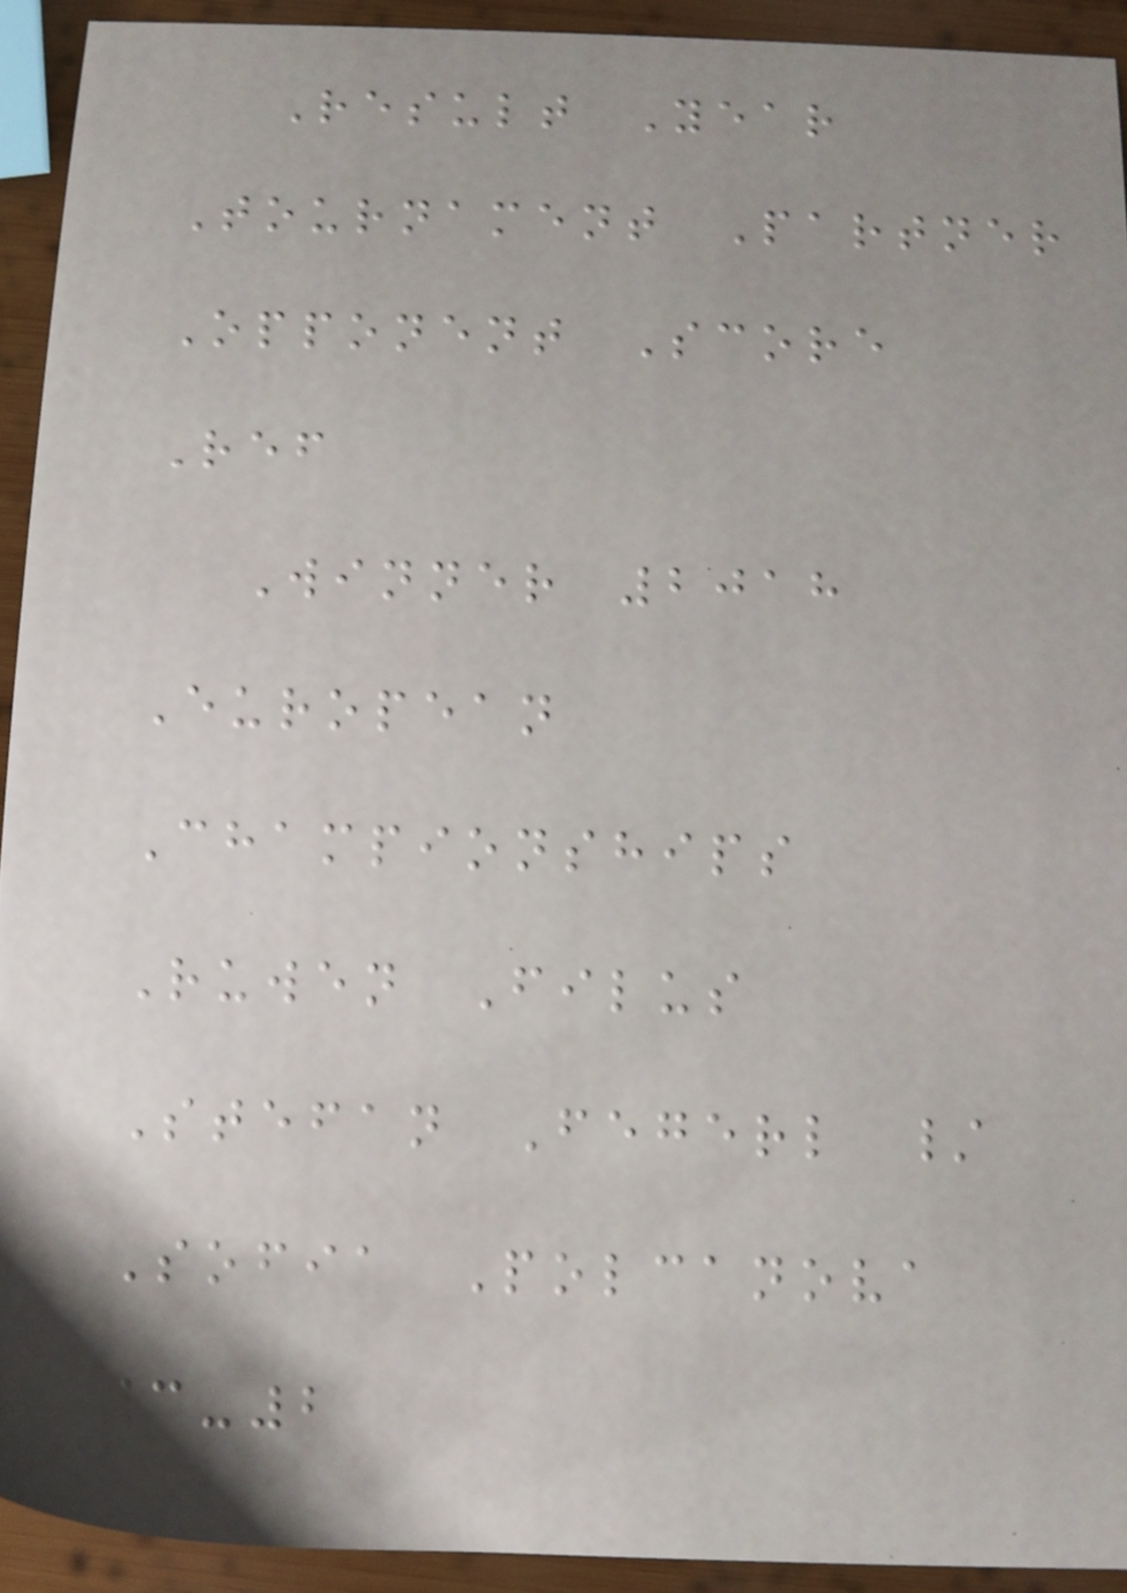Result Year
Tournament Partner
Opponent Score
Ref
Winner 2018
European
Championships
Ruwen Filus
Stefan Fegerl /
Sofia Polcanova
3-2
